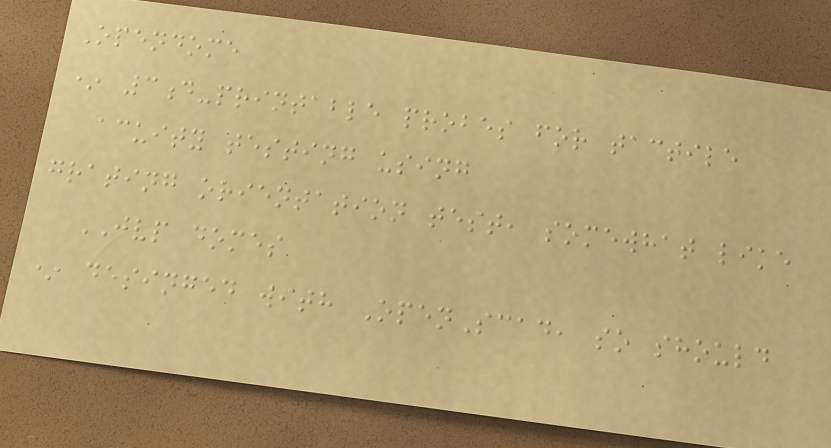Opendome
* 3d-printable probes for tactile
acuity testing using
grating orientation test, somewhat like
JVP domes
* desinged with OpenScad, so should
